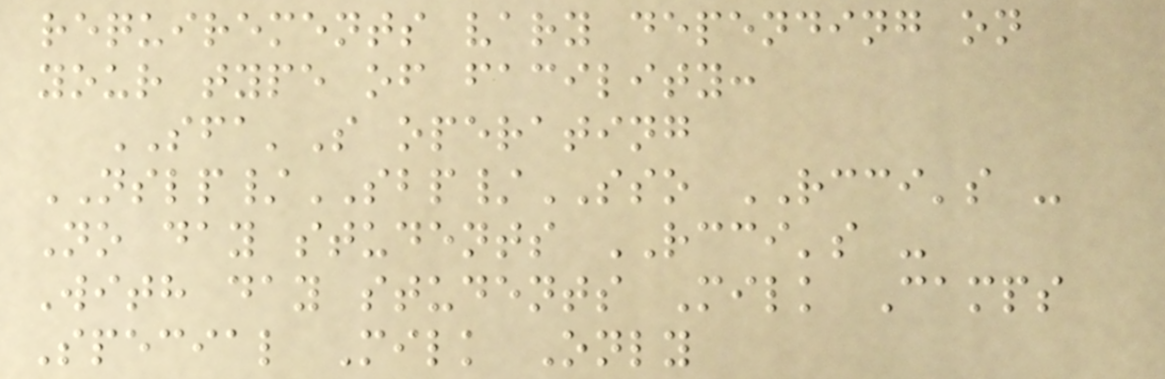requirements vary depending on
your type of facility:
SFA'S operating
NSLP/SBP/SSO RCCI's -
No day students RCCI's -
With day students Milk Camps
Special Milk Only
